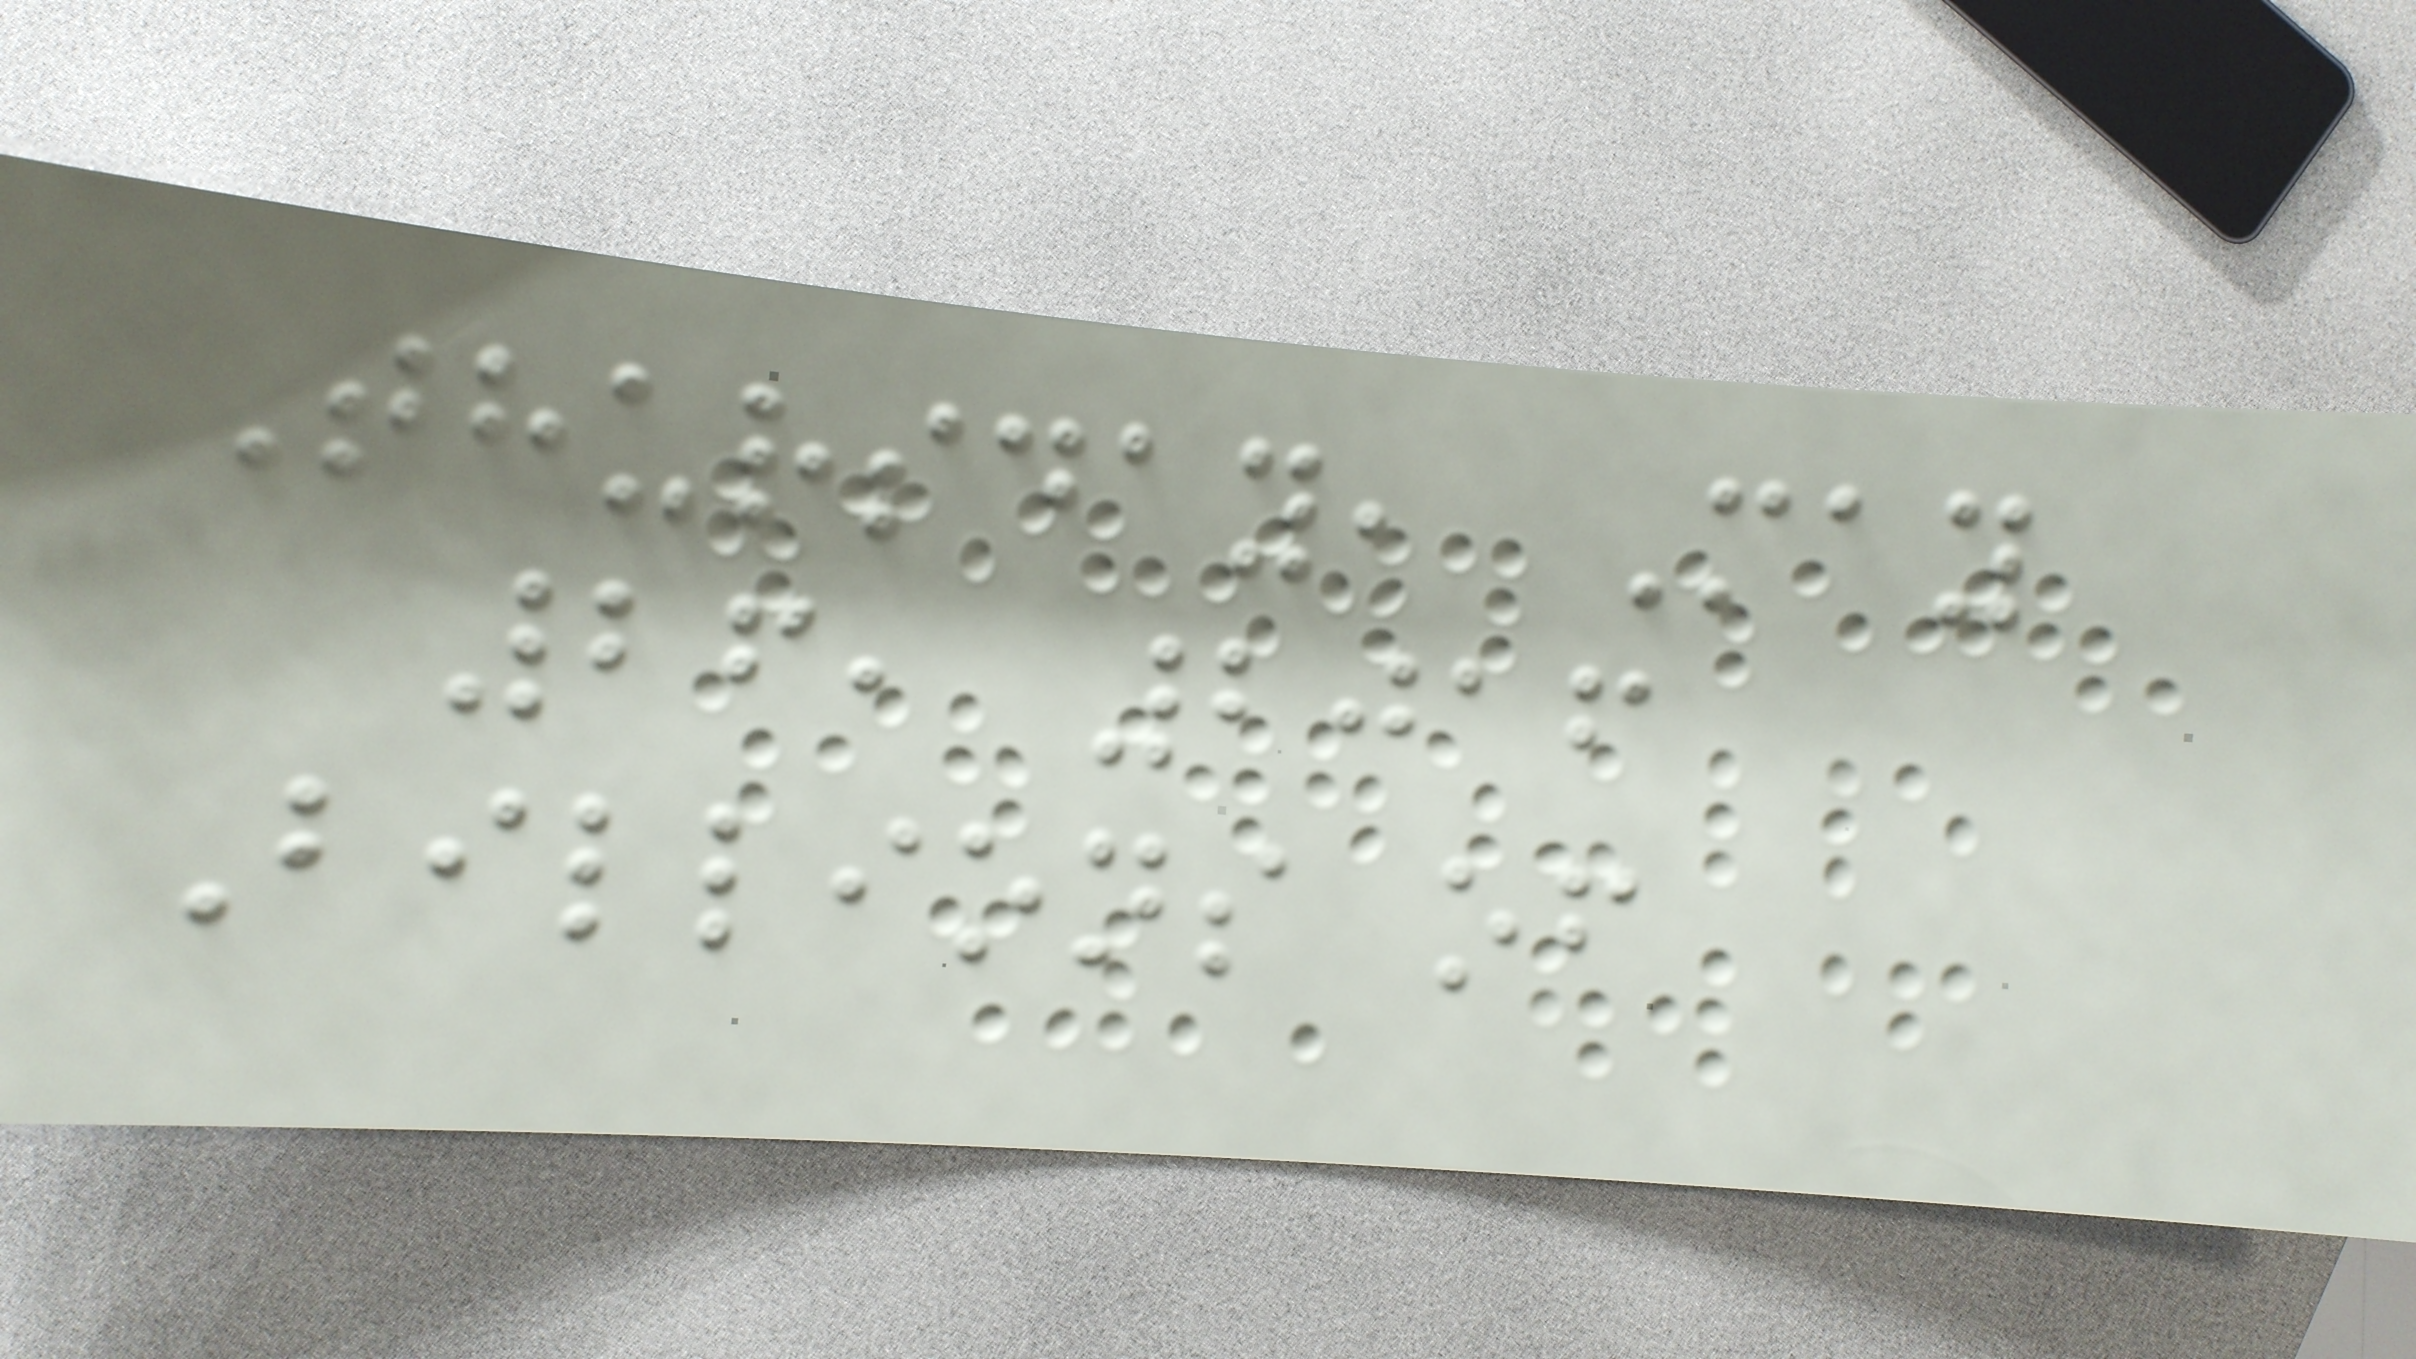Thursday, May
26, 2016
Billions of
